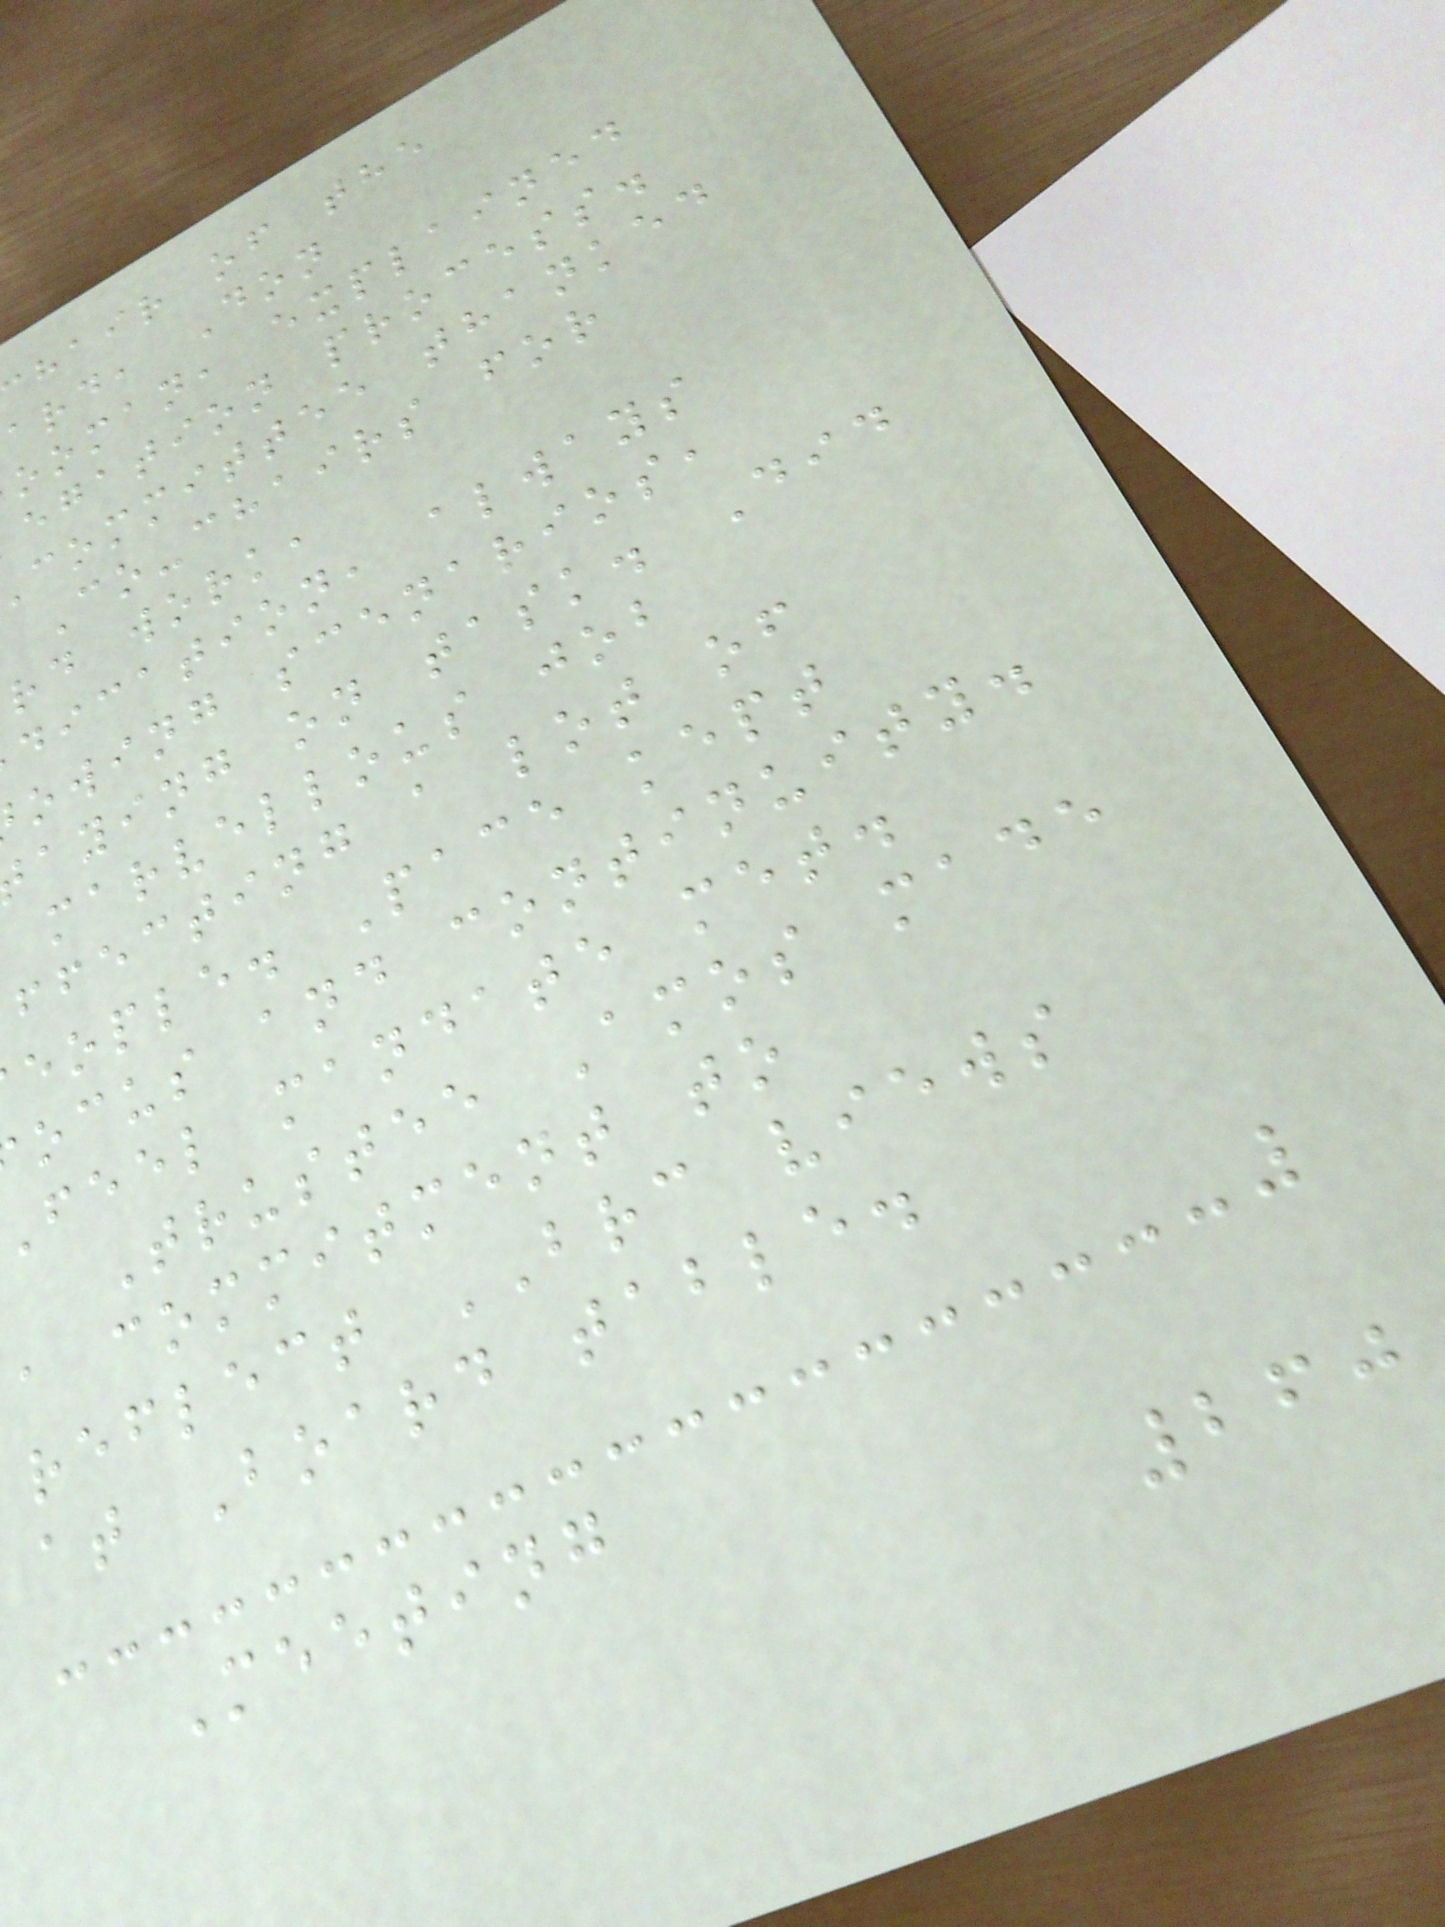hair of the
ard, Don
ooman, explained
egation process.
committee thanked
Co-chairs for
rd work,
dication, always
owing scenarios,
aying on task. Did
marvellous job
ffecting a lot of
eople. Pace kept
ocus and continuity.
feel mandate met.
Trustee Amos made
a commitment to
reflect BRC views
at Board table.
Meeting
260
